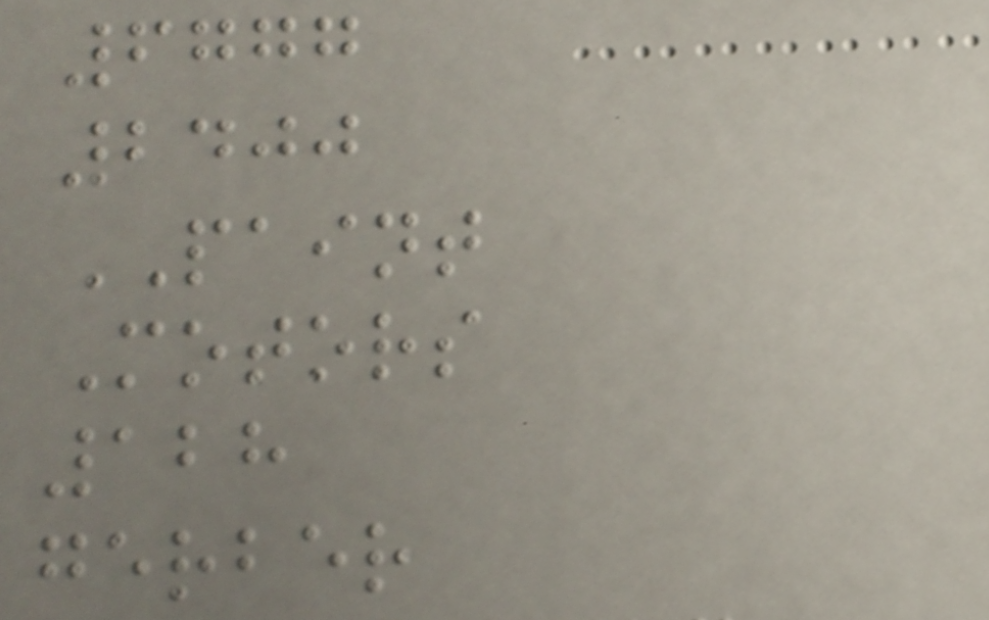6777
2400
PAINT
Motors
128
gerber
